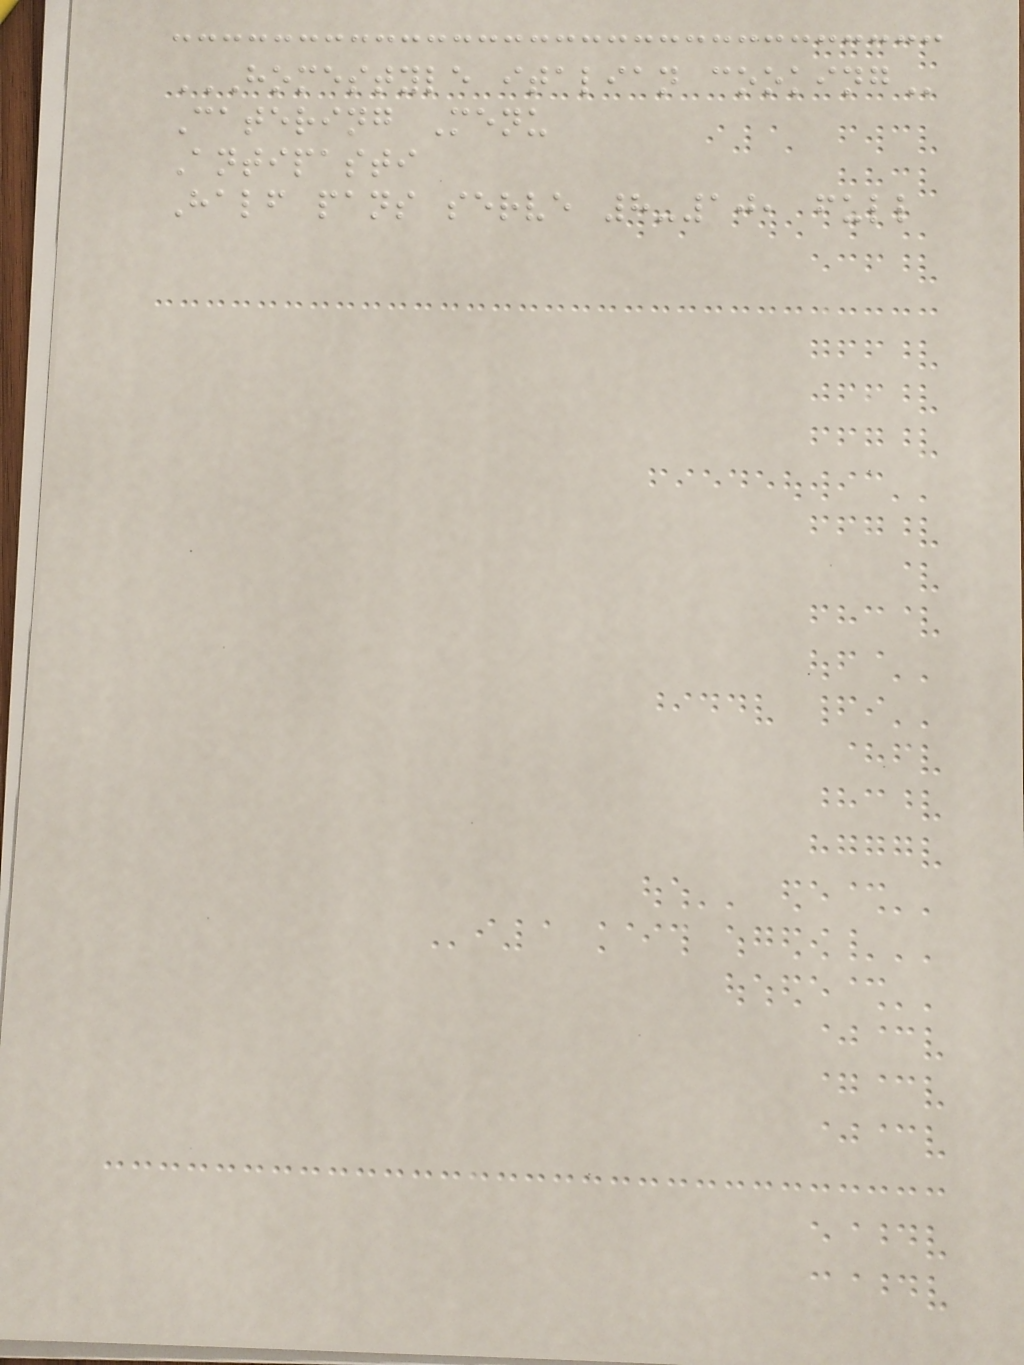HOMESTYLE ITALIAN COOKING
Catering Menu
Antipasti
Half pans serve 8-10, full
